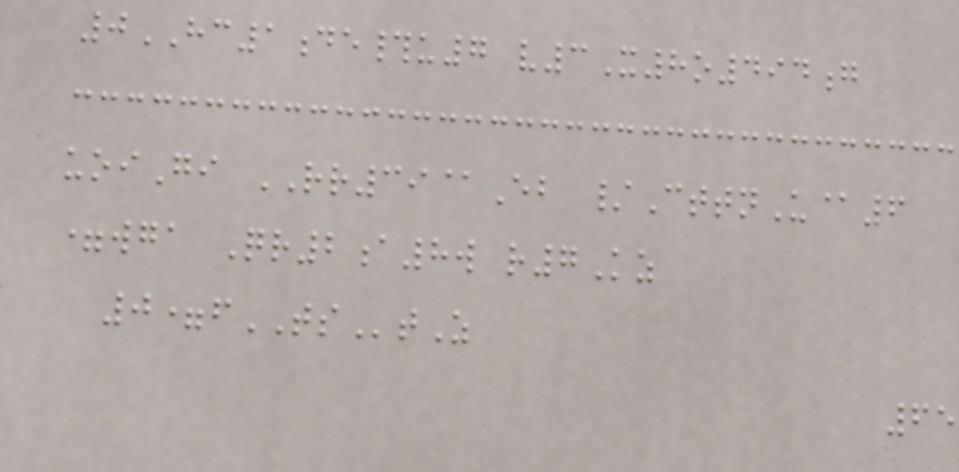0HC1de#u7 v3X8o494g
uoiGi RR39@Eb /CttnU@6
=wga Qr2a8w r7Kz
0=fTStZ
65
